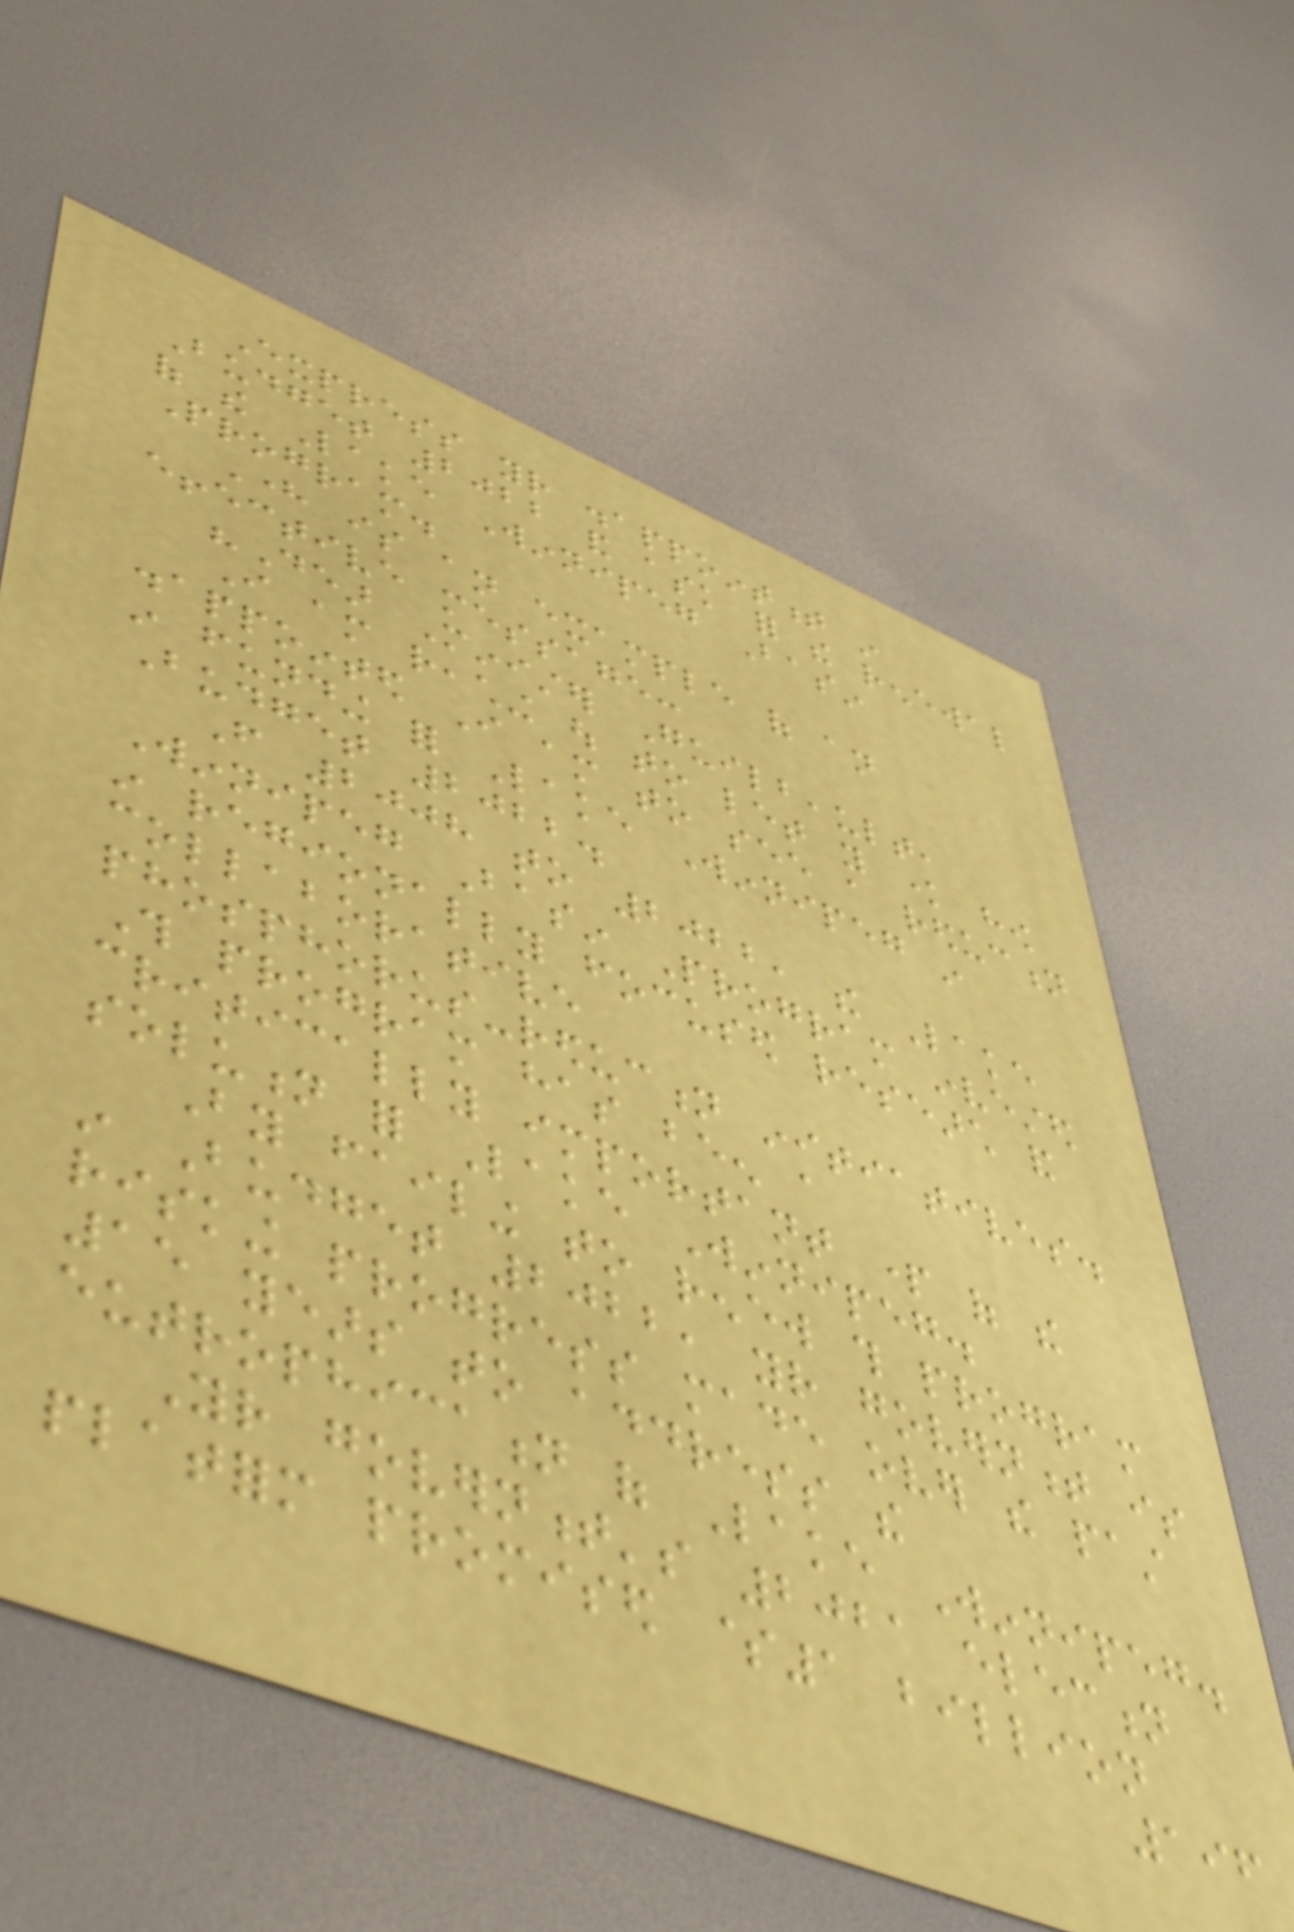Express your disappointment in
Budget 2022 and ask for the renewal
of the Lake Winnipeg Basin
Program.
Here is an example of an
effective message:
"Dear Minister Guilbeault,
I am reaching out to let you know how
disappointed I am to see a reduction
in funding for Lake Winnipeg in
Budget 2022.
From 2008 to 2022, the Lake
Winnipeg Basin Program invested
in regionally focused research and
collaborative
phosphorus-reduction initiatives.
This program has been a
critically important part of the
solution for Lake Winnipeg.
By failing to renew this program
in Budget 2022, your government is
risking progress made over the past
15 years to address the
eutrophication of Lake Winnipeg.
Your government's 2021 election
platform promised $1 billion
196
